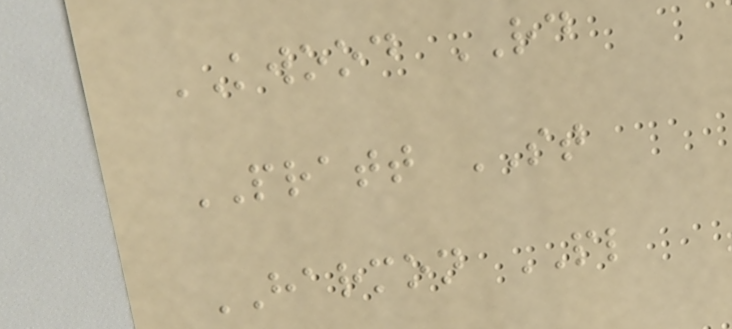KWOOD RD
PRATT ST
HARMON PL
